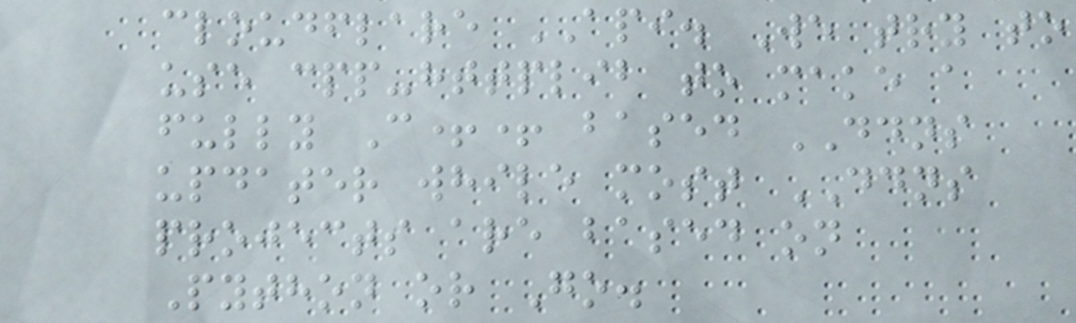cloudflare API. We try to
use cpp-httplib to make a
fully C++ based DDNS
updater while most DDNS
projects are based on
Python or Go.
